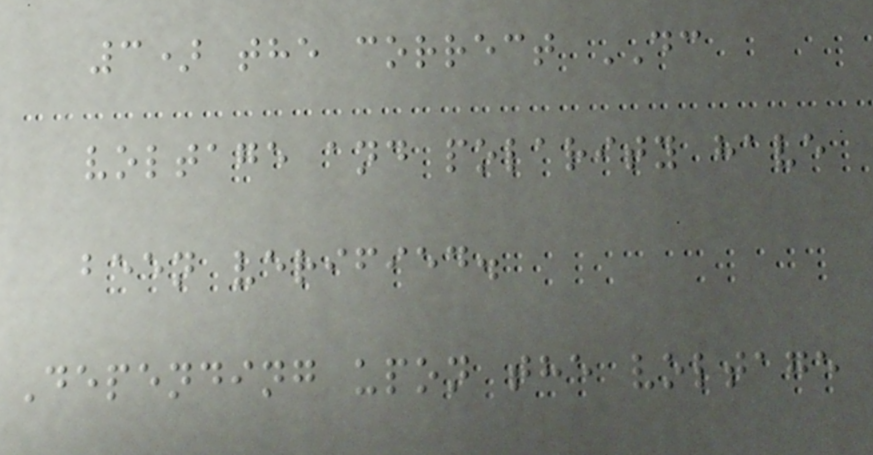3) the correct DC
voltage and polarity have
been verified.
Depending upon the voltage
